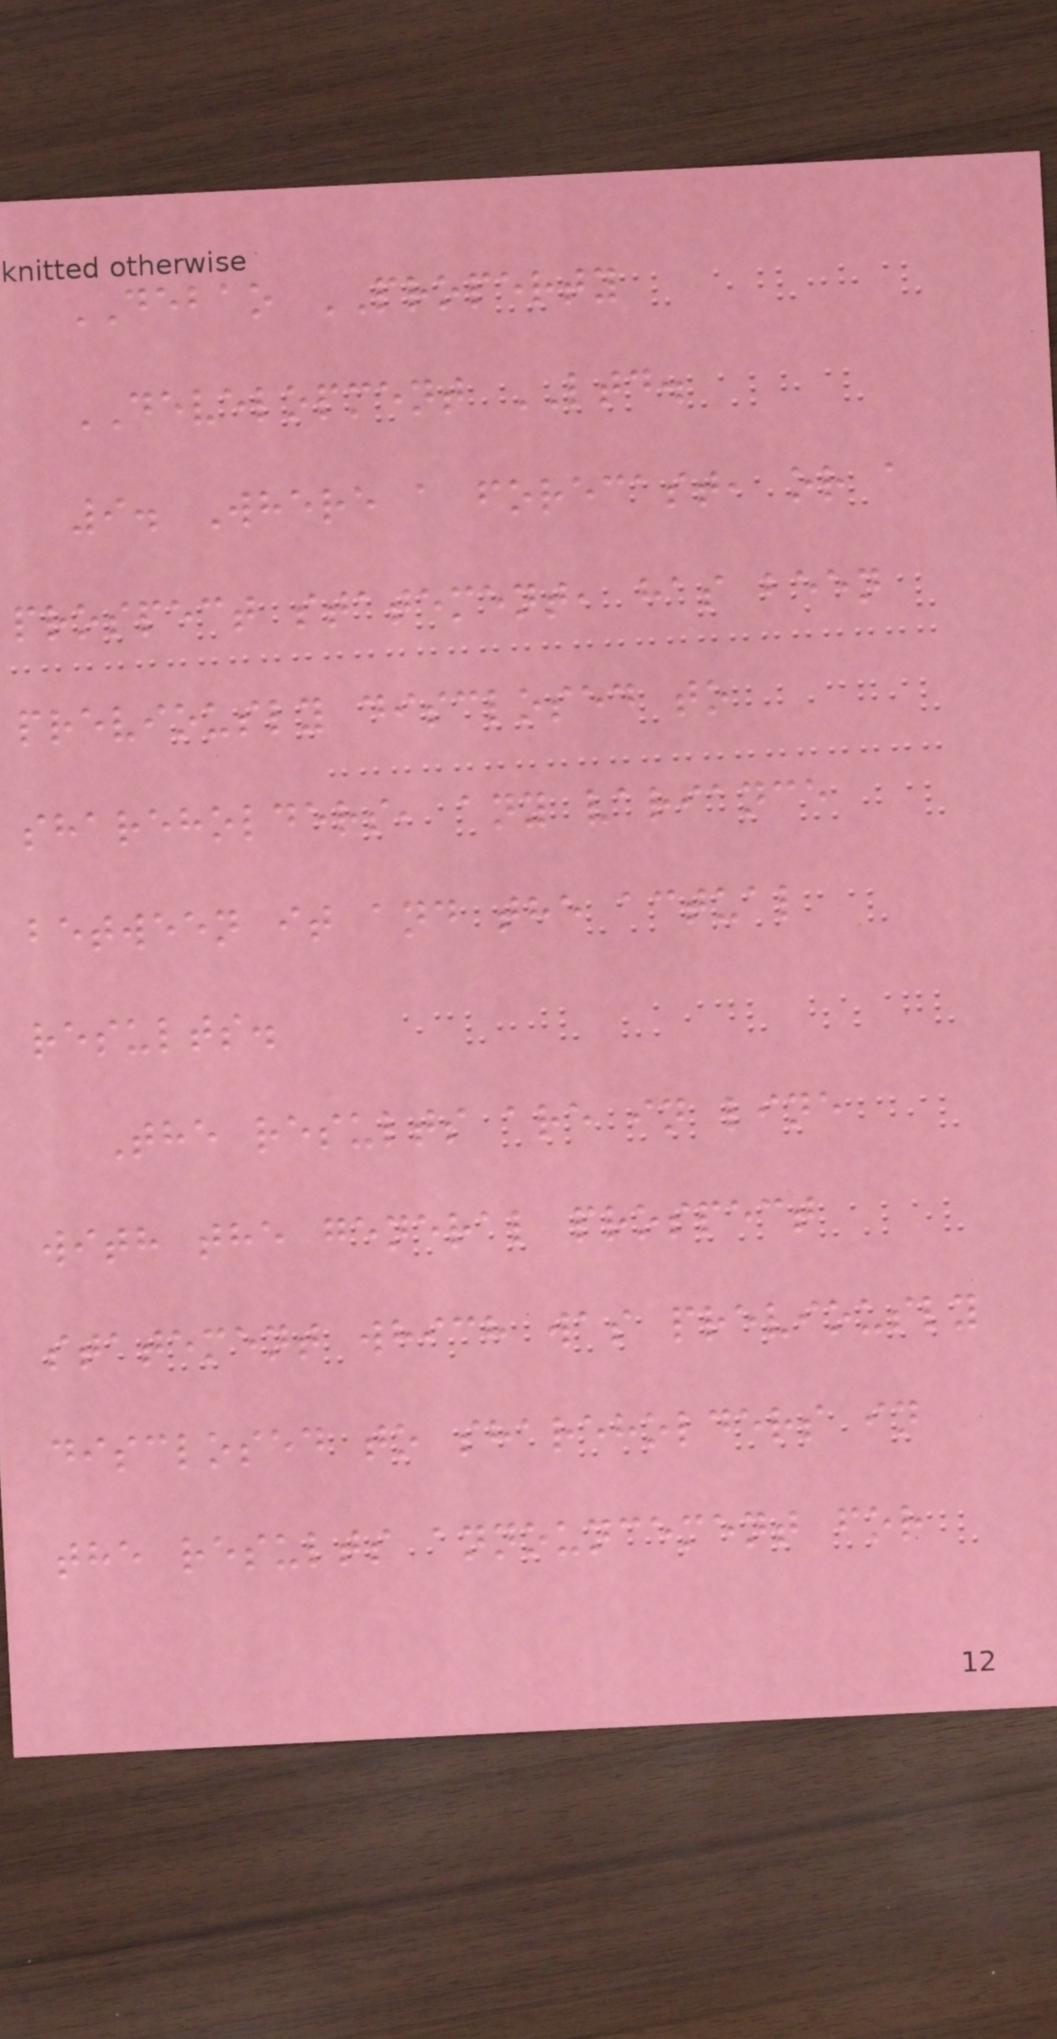DEBAO PROPERTY
DEVELOPMENT LTD.
9. Where a forecast, or a
prospect statement, has been
previously disclosed to
shareholders, any variance
between it and the actual
results.
The results are in line
with the general prospect
statement which was previously
disclosed to shareholders in
the results announcement for
